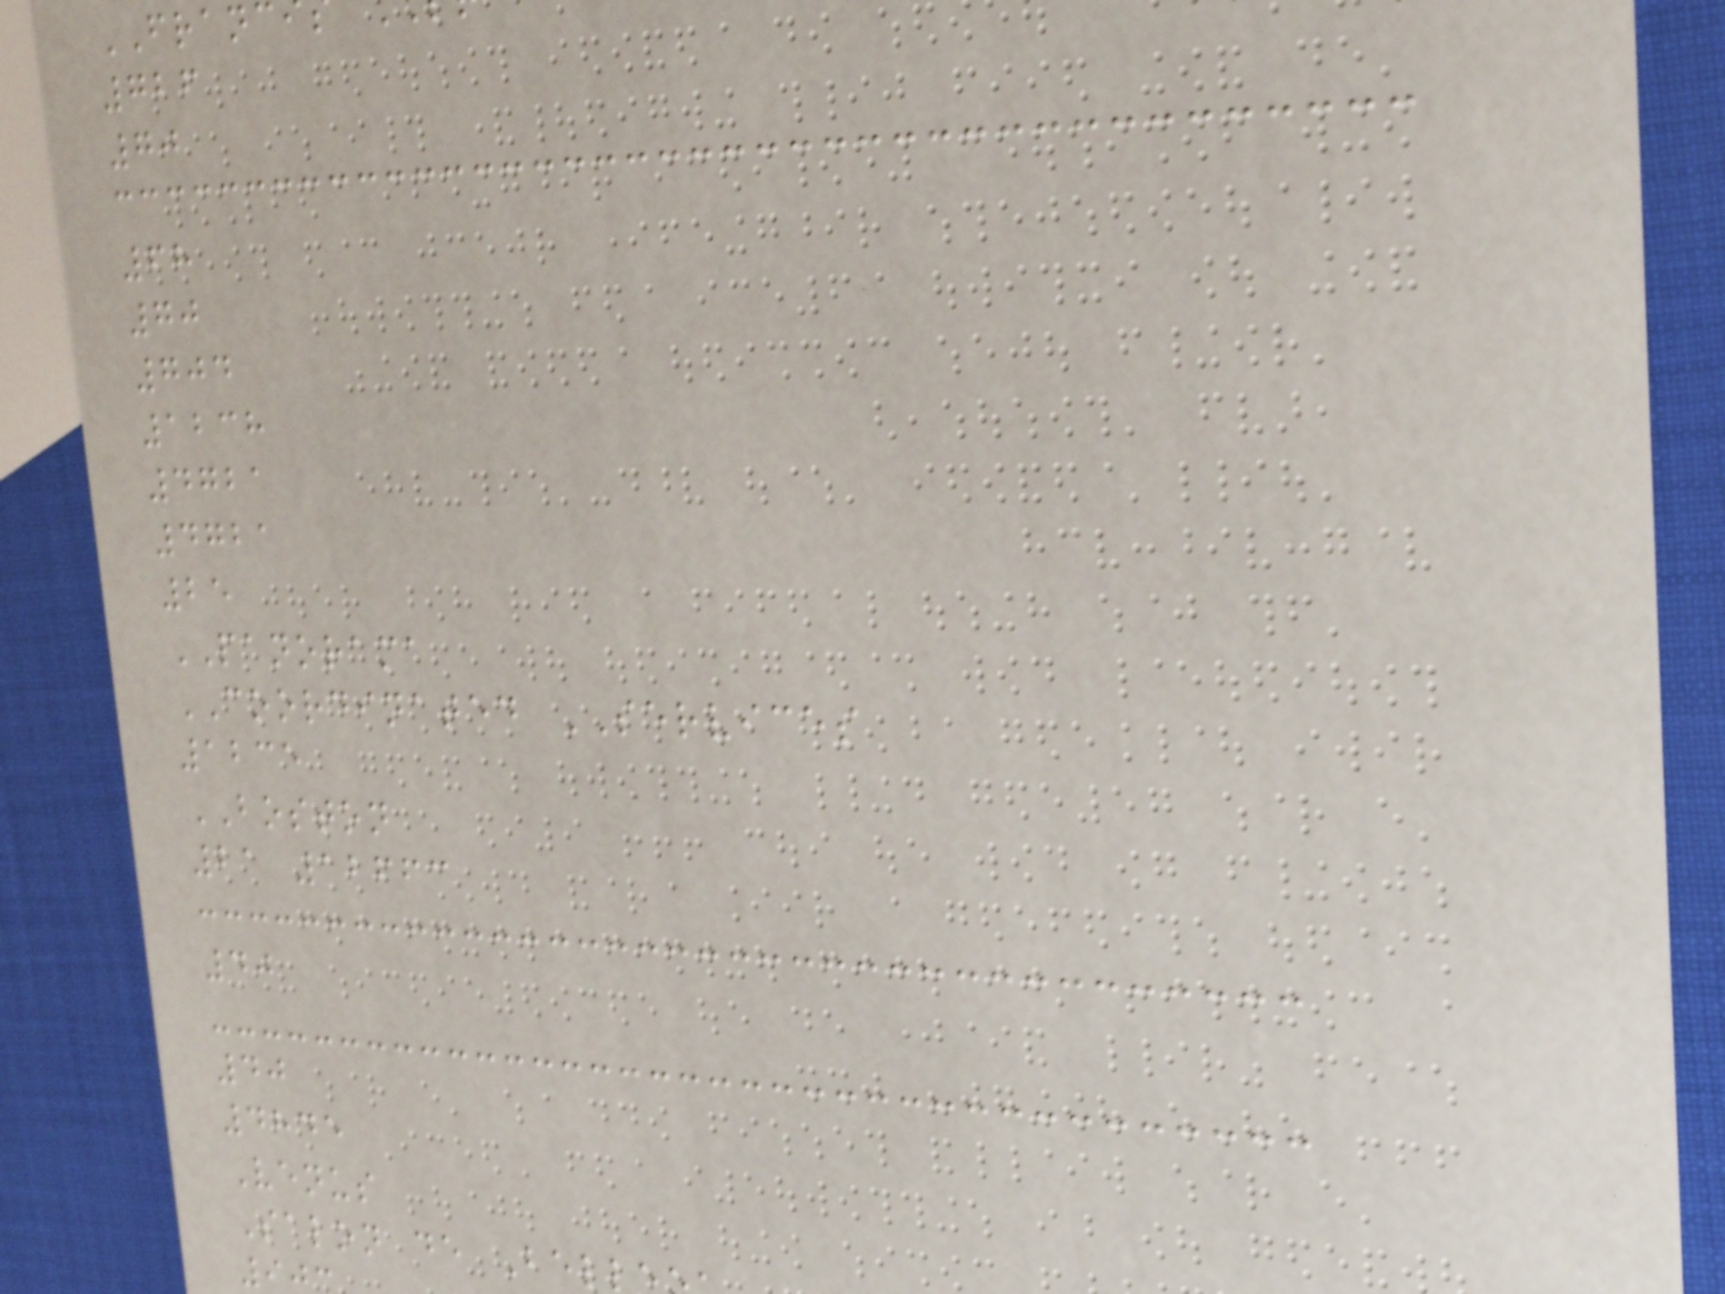FRANC
726
70
68
70
704
1238
4721
4721
25
PANORAMA
COORDINATED SERVICES
1235
BOSTON
21 12663
40
40
4845
Venus
Salon de Bel
